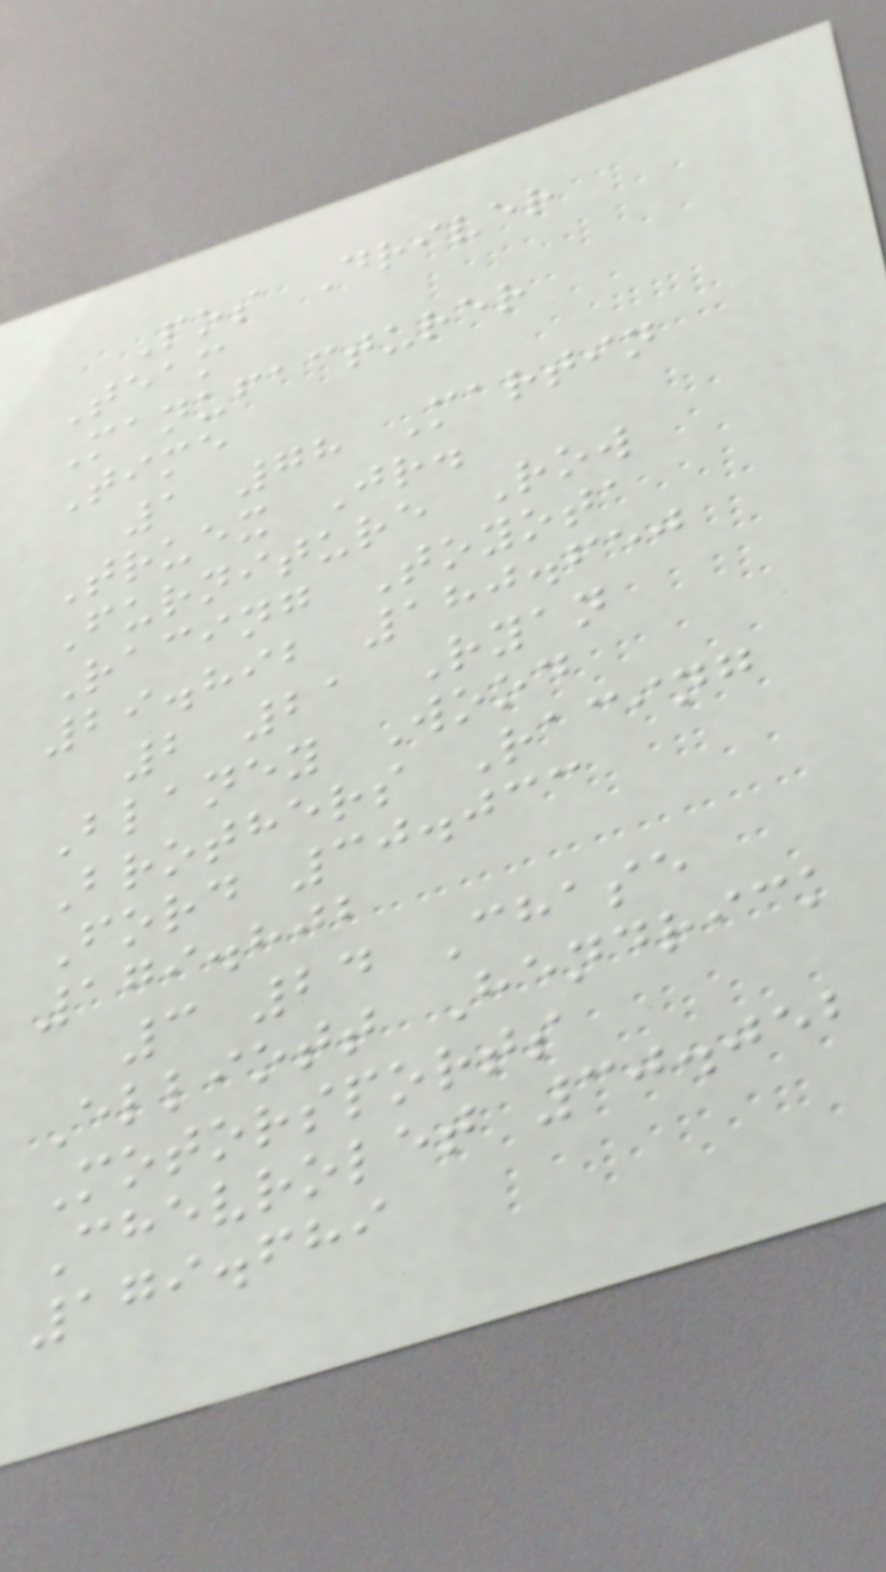Pos Driver
Team
Manufacturer
Time
1 78 Martin
Truex Jr.
Furniture Row
Racing Toyota
29.892 180.650
2 21 Ryan
Blaney Wood
Brothers Racing
Ford 30.033
179.802
3 24 Chase
Elliott Hendrick
Motorsports
Chevrolet 30.052
179.689
